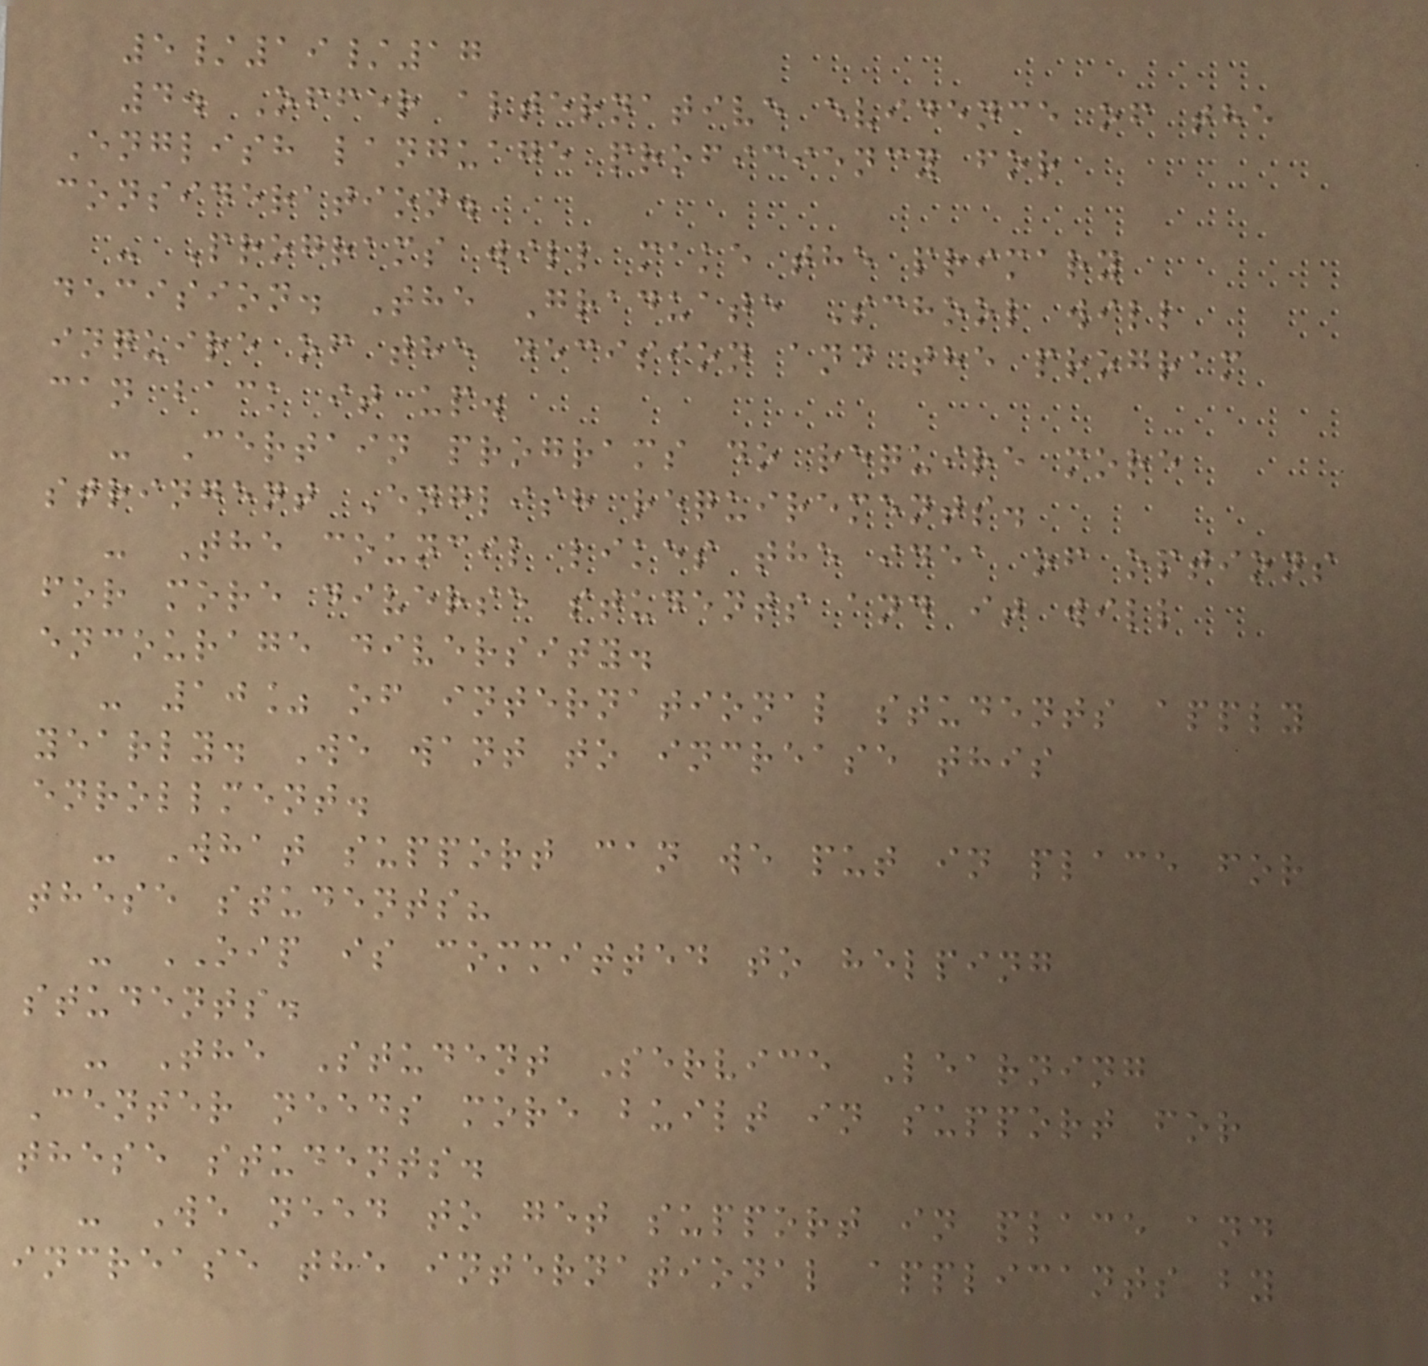5/19/17
4. Offer alternative evidence of the
English language proficiency for
consideration.
- Programs will make the primary
decision. The Graduate School will
inquire of the decision and the program
can back it up.
- Certain programs do require more
stringent English requirements.
- The council likes the idea of options
for more diverse students and it will
encourage diversity.
- 10% of international students apply
yearly. We want to increase this
enrollment.
- What support can we put in place for
these students?
- OIP is committed to helping
students.
- The Student Service Learning
Center needs more built in support for
these students.
- We need to get support in place and
increase the international applicants by
